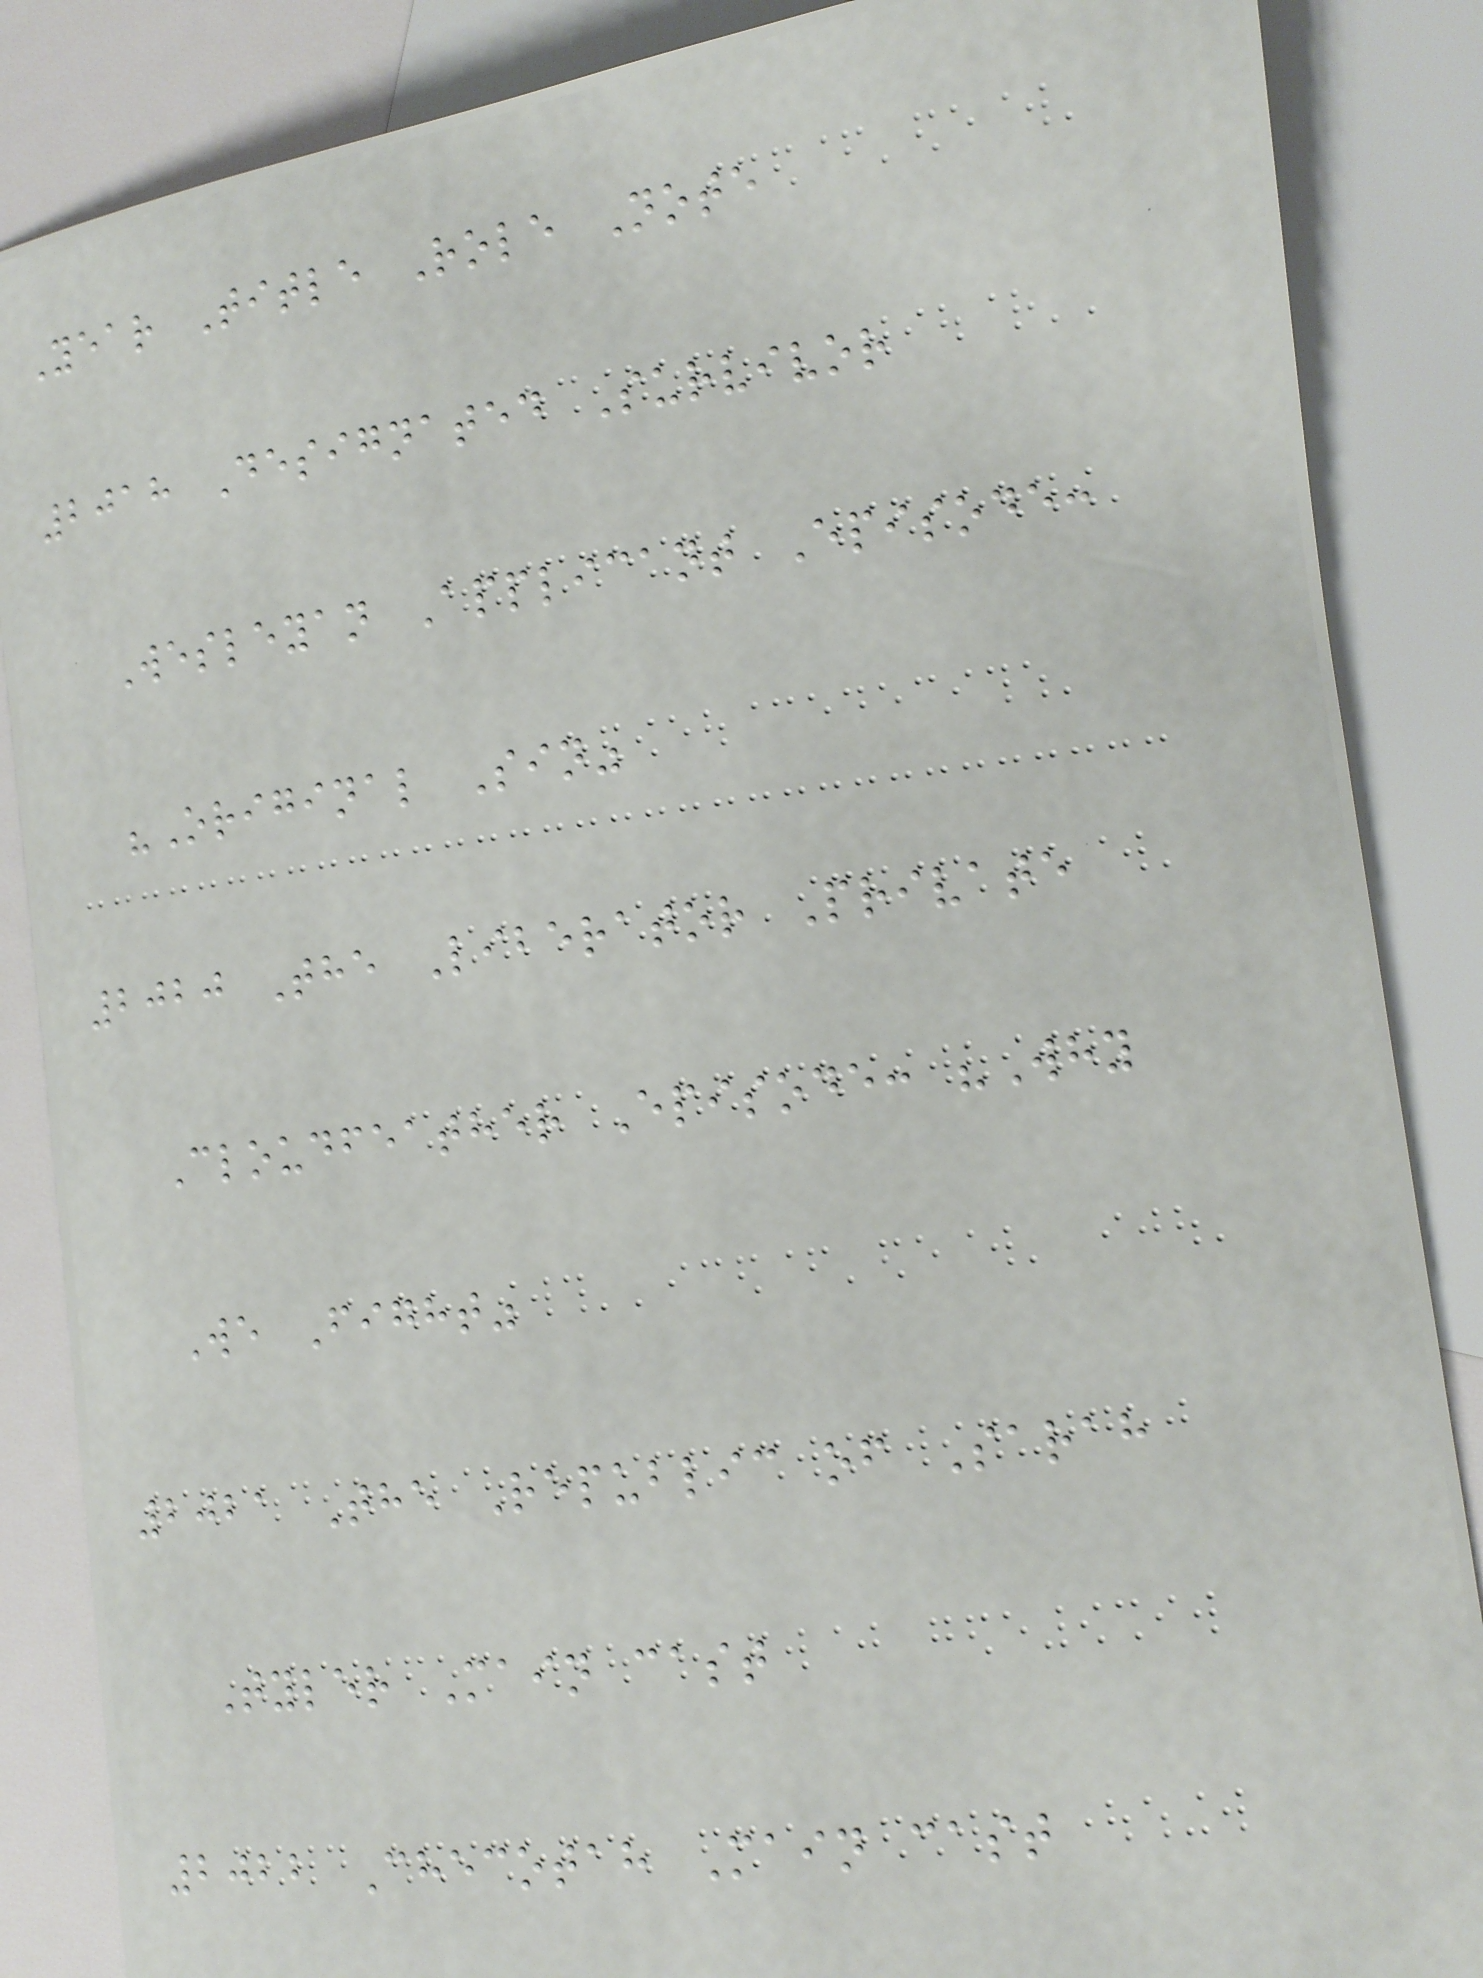Year Title Role Note
2018 Designated Survivor
Wesleyan Applicant Episode:
"Original Sin"
2020 The Liberator Private
Cloudfeather Episode: "Why
We Fight"
2021 The Republic of Sarah
Tyler Main cast
2022 Checotah Main cast
